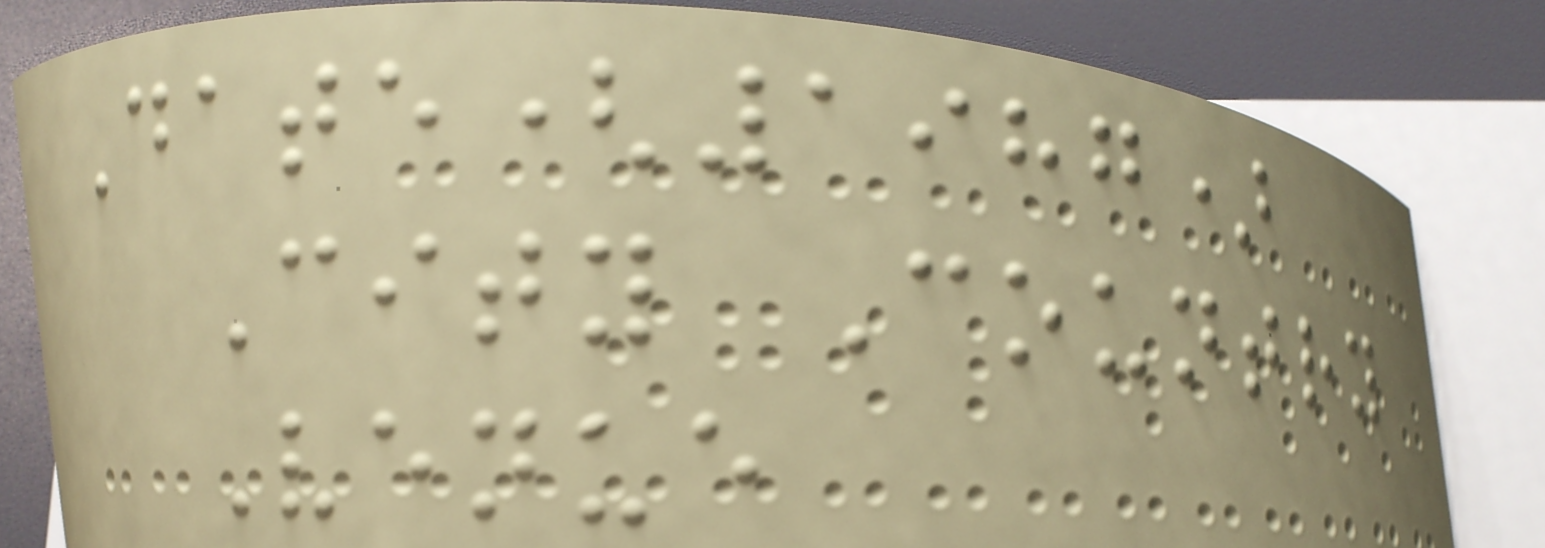Date(1987)
City Country
Venue
